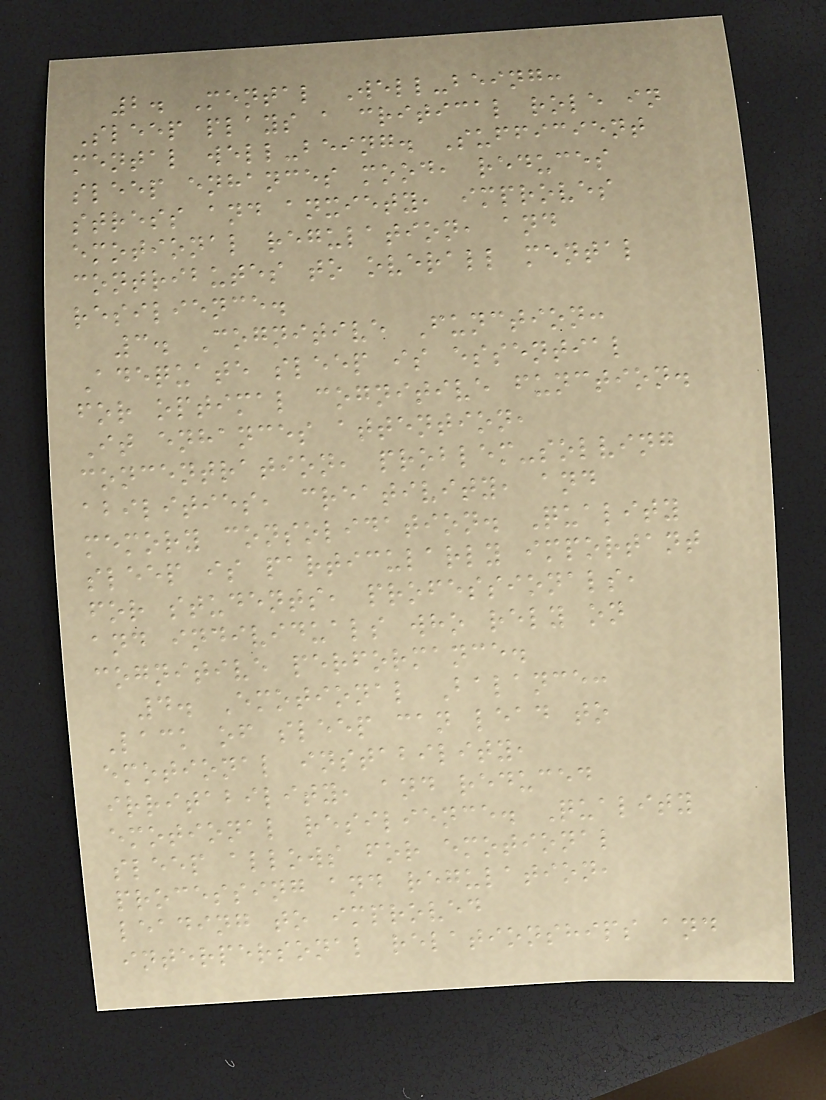2. Mental Well-being:
Sleep plays a critical role in
mental well-being. Sufficient
sleep enhances mood, reduces
stress and anxiety, improves
emotional regulation, and
contributes to overall mental
resilience.
3. Cognitive Function:
Adequate sleep is essential
for optimal cognitive function.
It enhances attention,
concentration, problem-solving
abilities, creativity, and
memory consolidation. Quality
sleep is particularly important
for students, professionals,
and individuals who rely on
cognitive performance.
4. Emotional Balance:
Lack of sleep can lead to
emotional instability,
irritability, and reduced
emotional resilience. Quality
sleep allows for emotional
processing and regulation,
leading to improved
interpersonal relationships and
